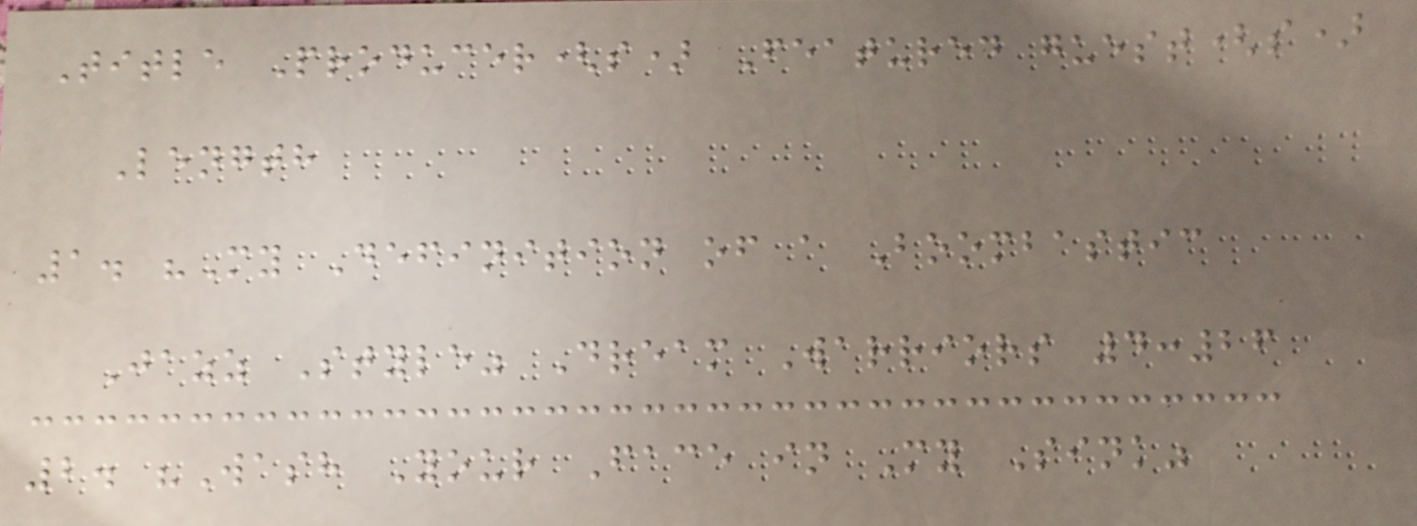Title Producer(s) Featured guest(s)
Length
1. "My Definition of a Boombastic
Jazz Style" Dream Warriors 4:26
2. "Wash Your Face in My Sink"
